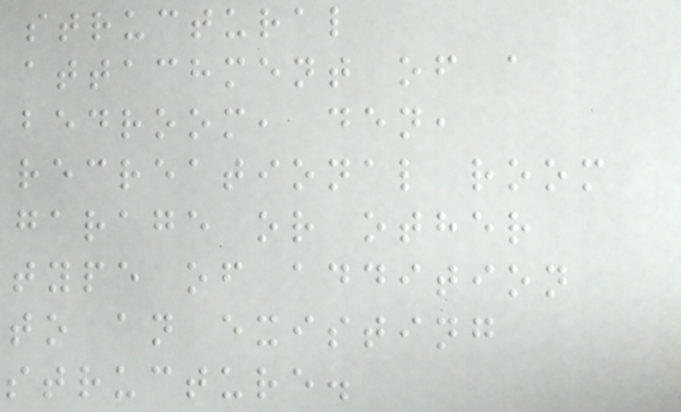structural
attachment of a
bedroom, den,
recreational room
garage or other
type of addition
to an existing
structure.
